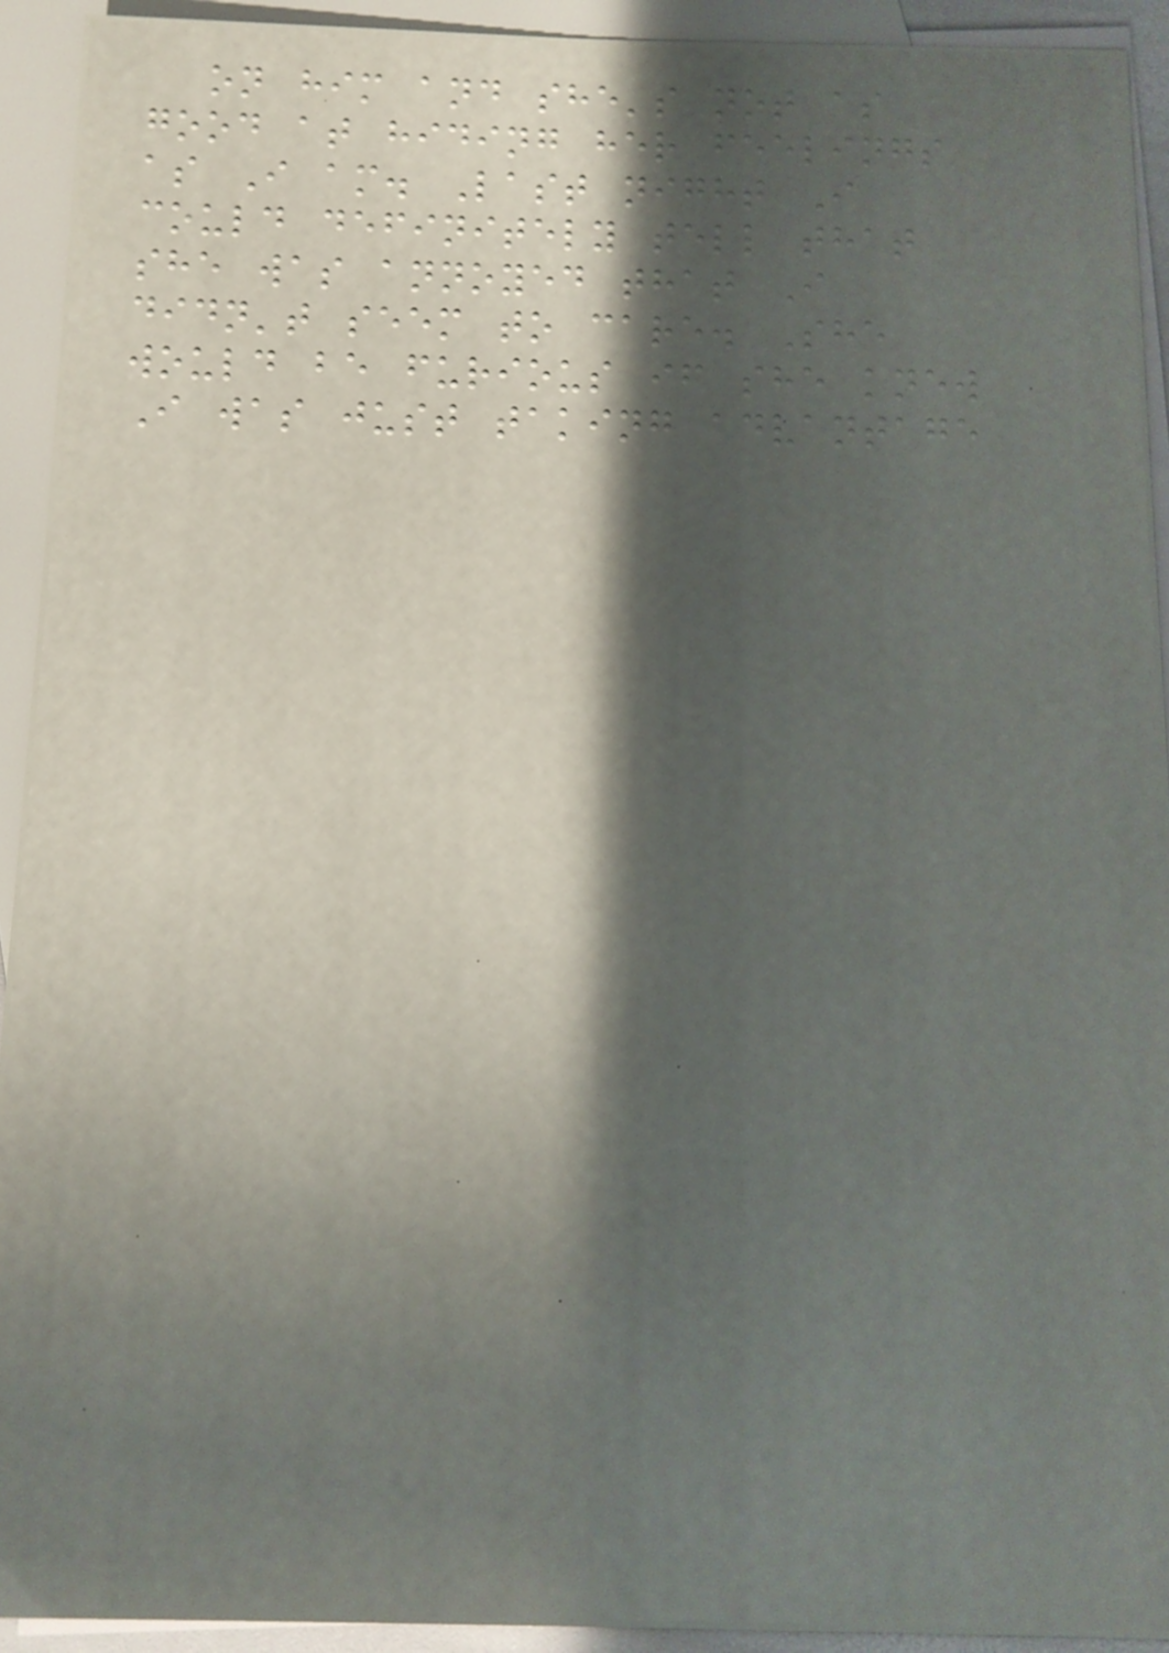on him and she's not as
good at hiding her feelings
as I am. Last night I
could definitely tell that
she was annoyed that I
didn't seem to care. She
would be furious if she knew
I was just taking advantage
